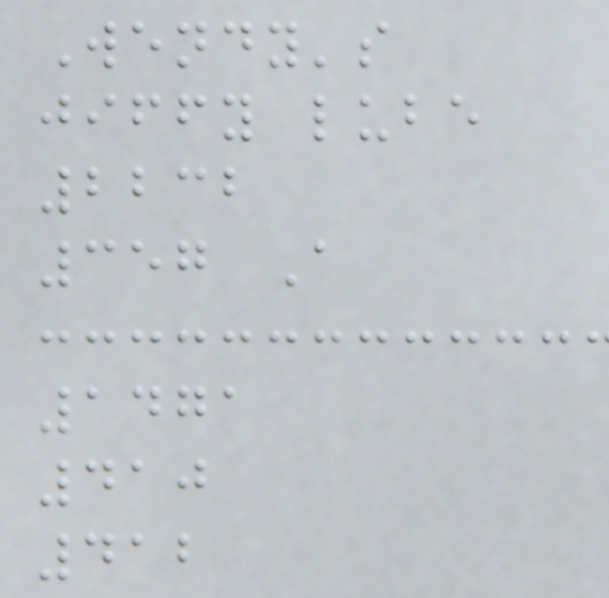Wendy's
jiffy lube
2232
357 A
1471
410
412
